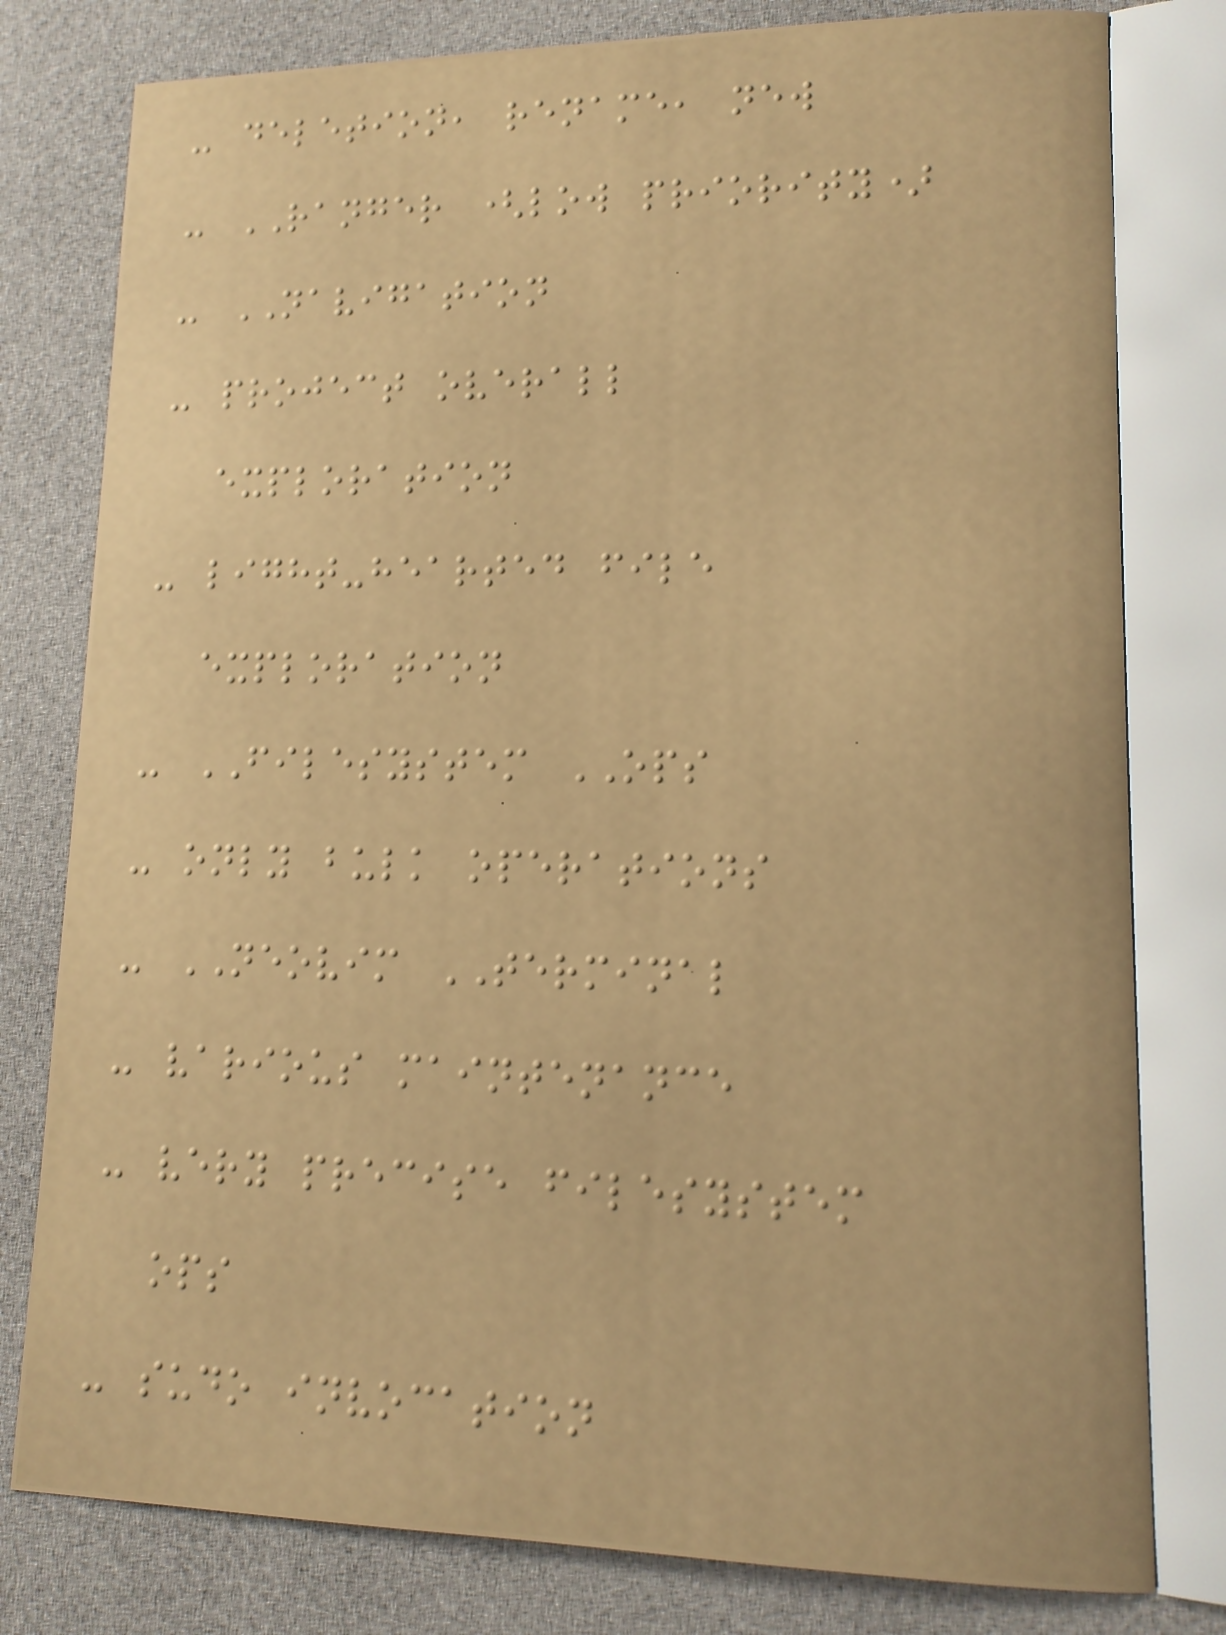- deletion, rename, new
- RANGER (low priority)
- NAVIGATION
- project overall
exploration
- light-hearted file
exploration
- FILESYSTEM OPS
- only bulk operations
- NEOVIM TERMINAL
- various maintenance
- very precise filesystem
ops
- sudo invocation
